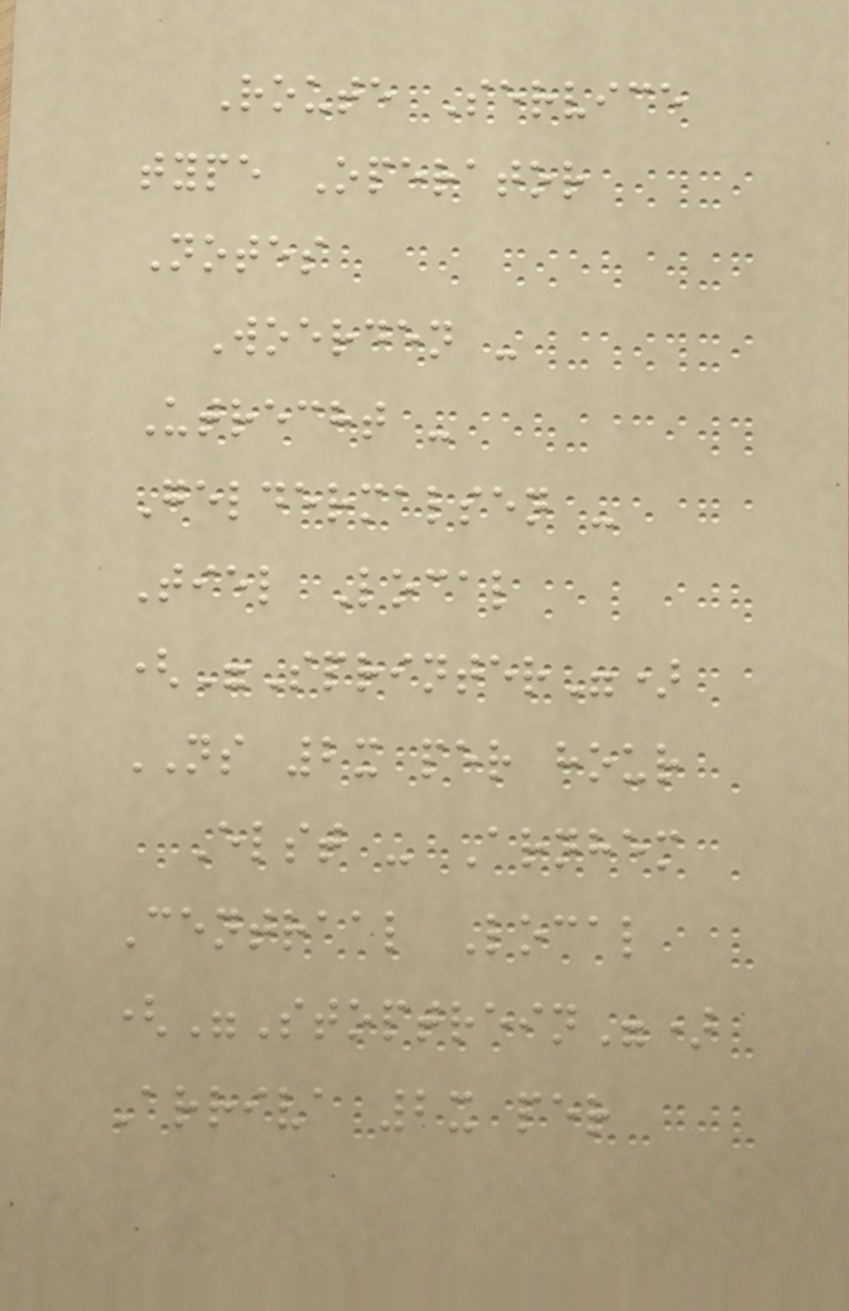Route Service
type Operator
Notes
Woerden -
Utrecht -
Geldermalsen -
Tiel Local
("Sprinter")
NS 2x per hour
Elst - Arnhem
Centraal Local
("Stoptrein")
Arriva 2x per
